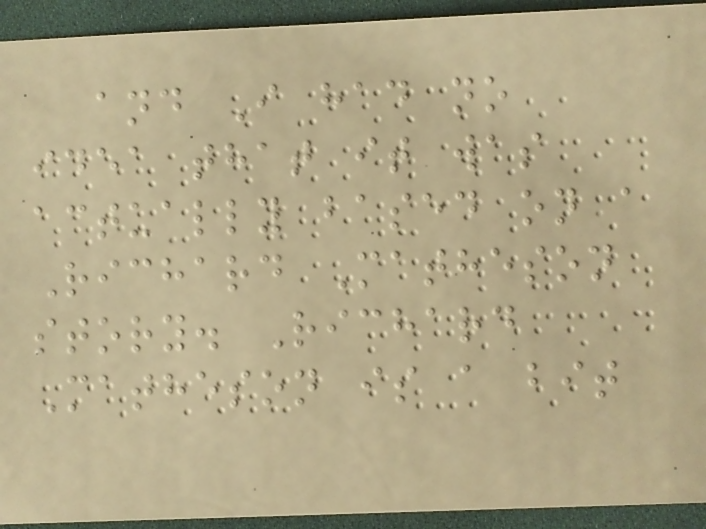and I had no
idea that it was
actually based on a
Richard Matheson
story. Richard
Matheson is a bit
